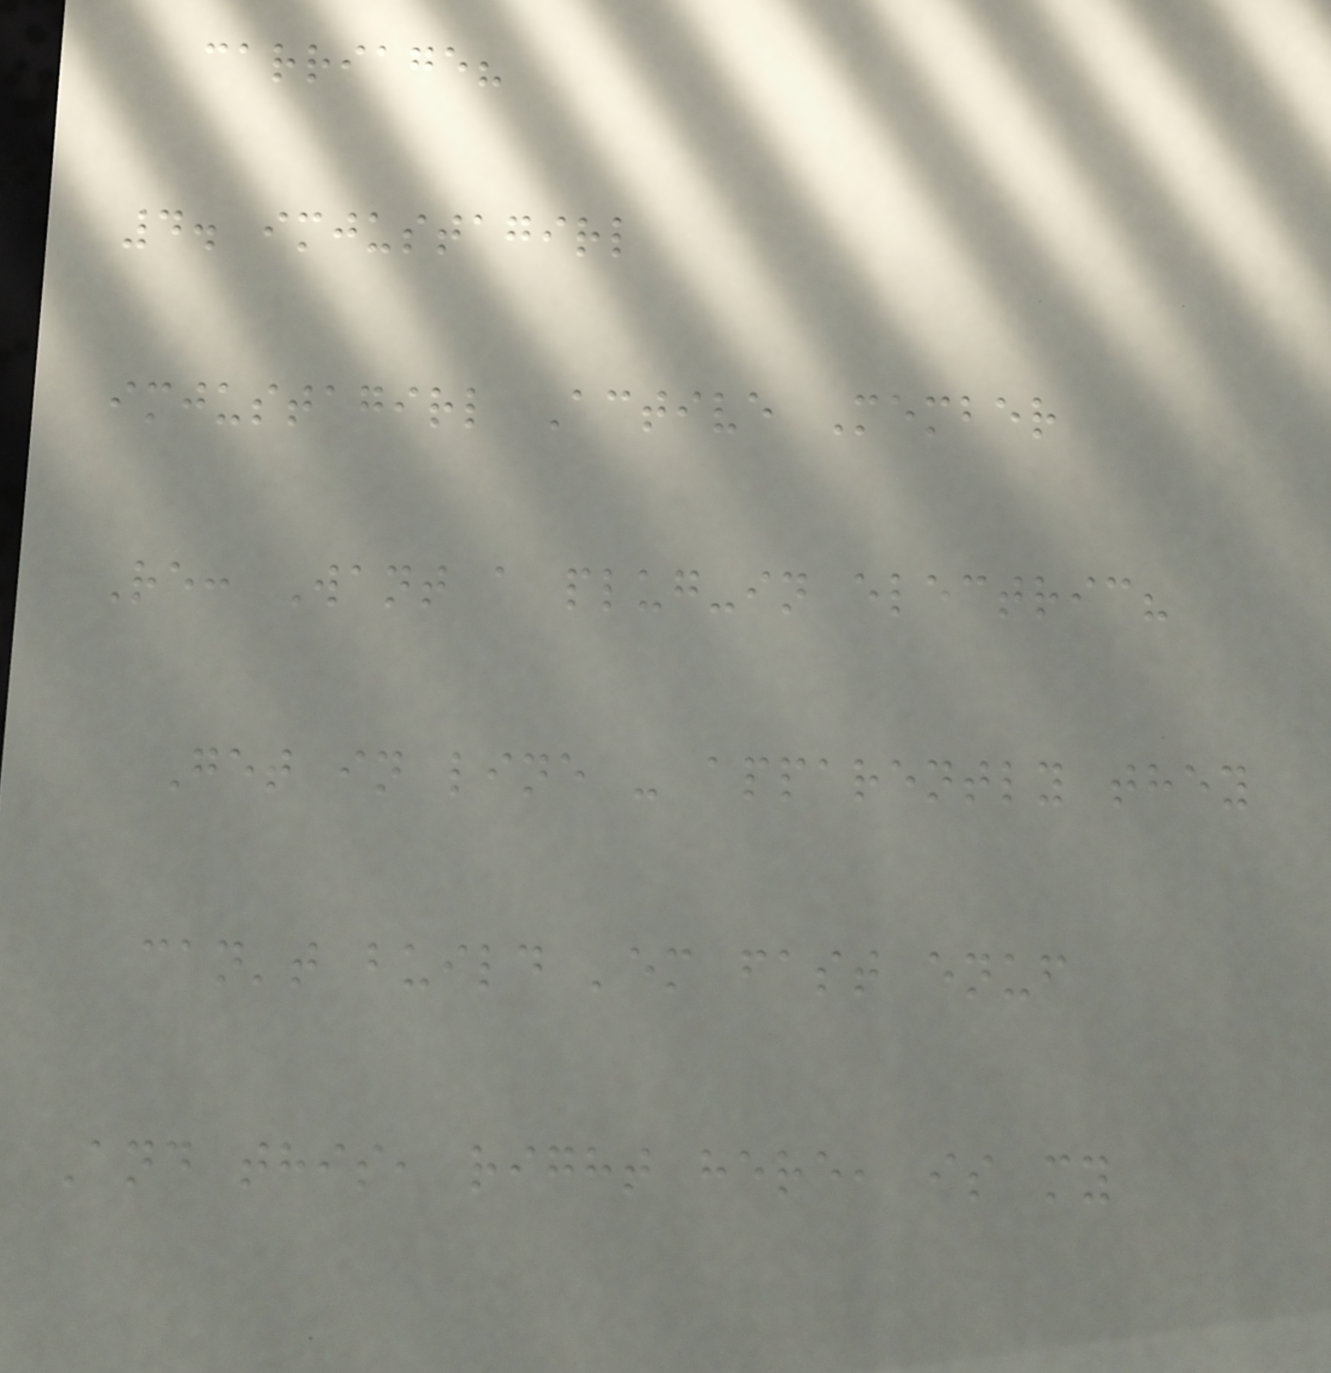carriage?
4. imjustagirl
imjustagirl Active Member
Re: Want a plug-in electric?
Get in line - apparently they
can't build 'em fast enuf
And this, right here, is my
